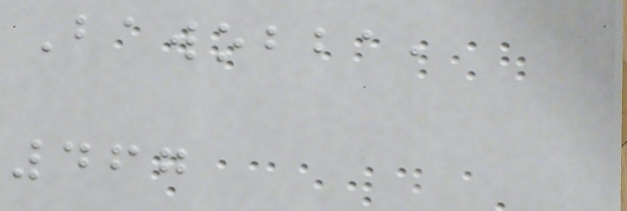Bawobba,
467
